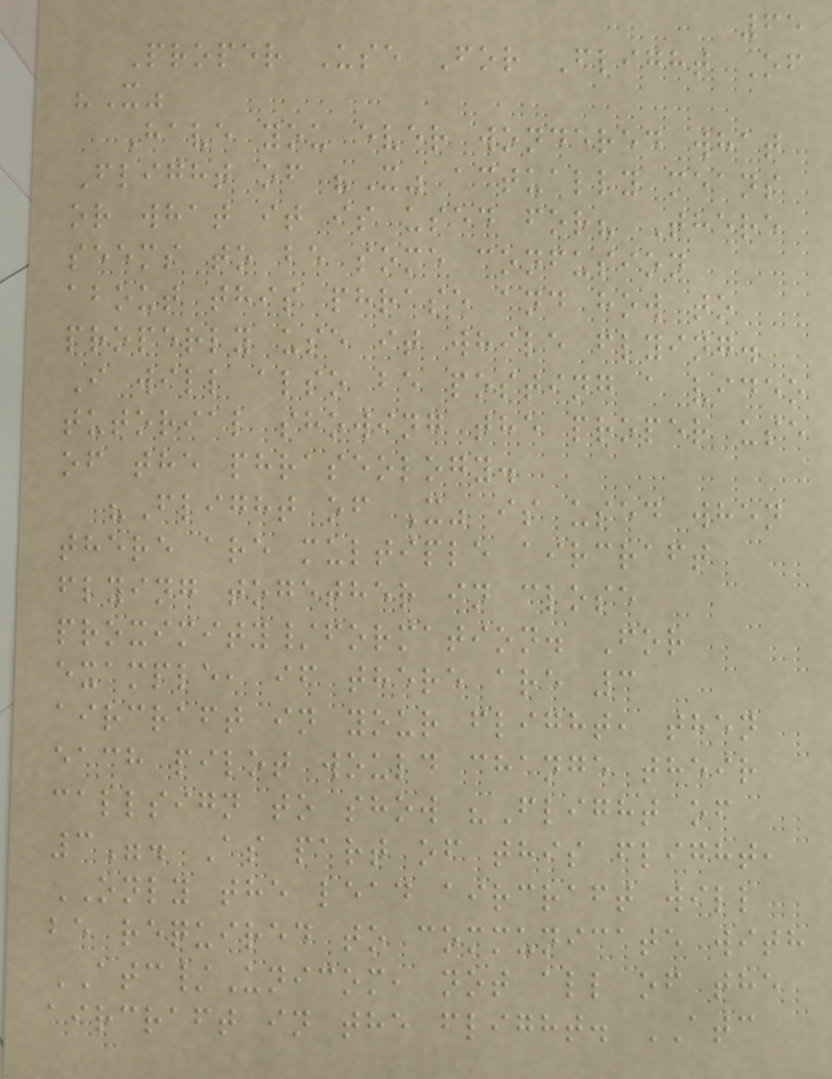65
Proper Use For Flight Of
"X"
Have you ever wondered what
Flight of "X" actually means
or what it is used for? There
seems to be some confusion
about this phrase and how to
properly use it while flying.
I will also be posting a video
tutorial showing the proper use
of the phraseology.
"Flight of X" is used when
there are multiple aircraft
flying together in close
proximity/formation. For
example, if there are 3
aircraft in your flight, then
each pilot would change their
callsign to show "Flight of
3". As part of this flight,
ONLY the lead aircraft will
be required to communicate with
ATC/Unicom, not all of the
aircraft in the flight. ATC
